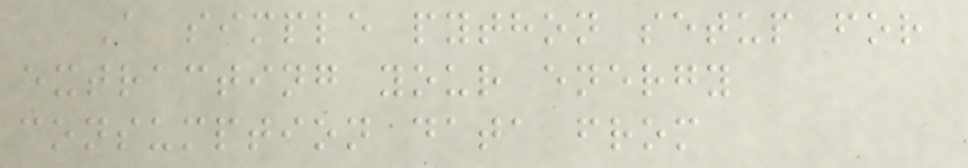A simple python setup for
extracting your energy
consumption data from
